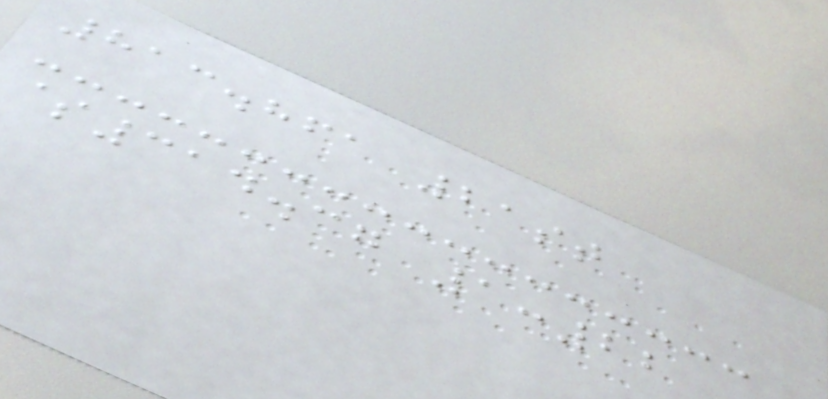813.861 21st
$314.37 1:22
